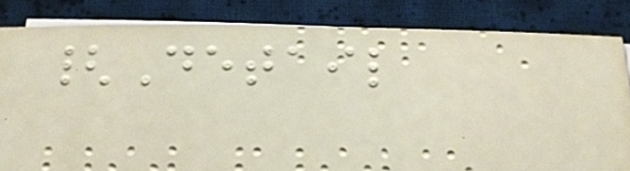{Detail
